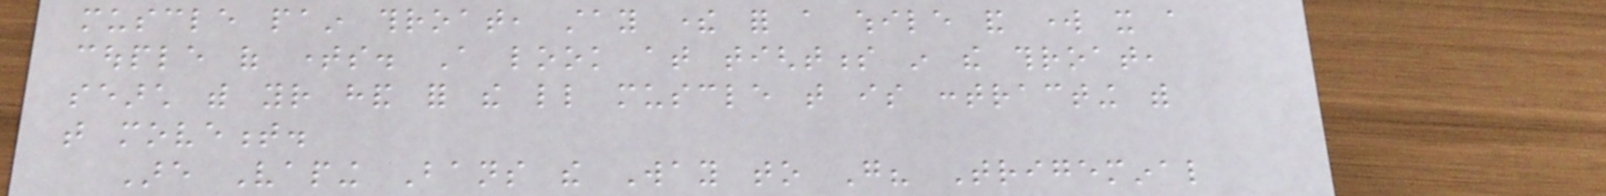muscle pain throat, stay there for a while and work it a
couple of times. A look at tightness in the throat,
search with your hand for the little muscle that is contracting with
that movement.
Are Vaping Bans the Way to Go? Trigeminal
